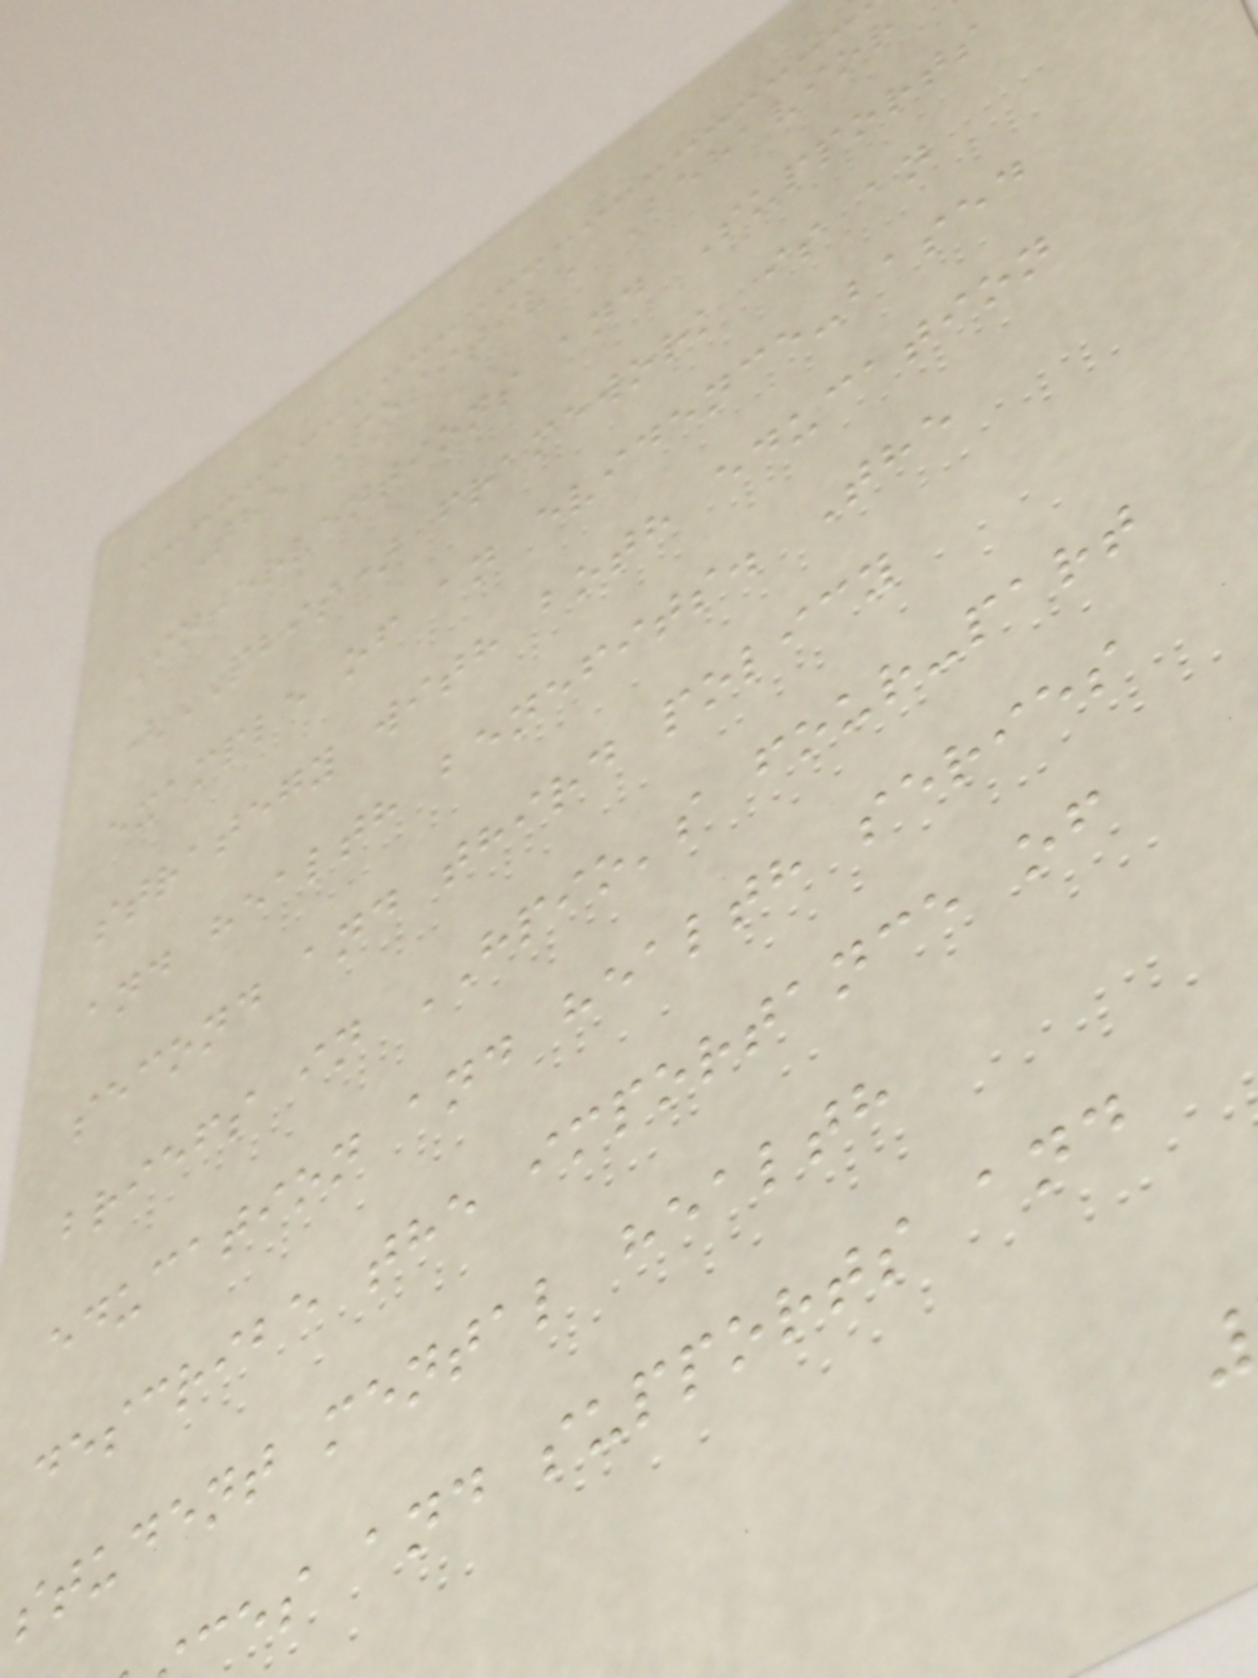The Positive Behavior
Interventions and Supports
(PBIS) framework is an
example of an evidence-based
strategy with both education
and health benefits. The
second and third policy
briefs in HPIO's four-part
education and health series
describe the importance of
student mental health
es and supports and
